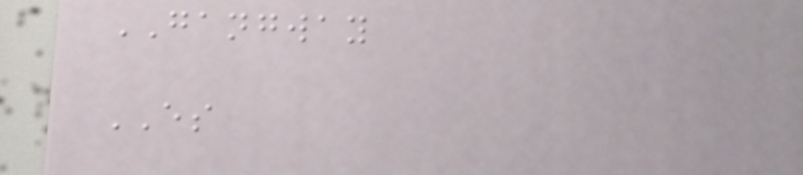GANGWAY
ES
